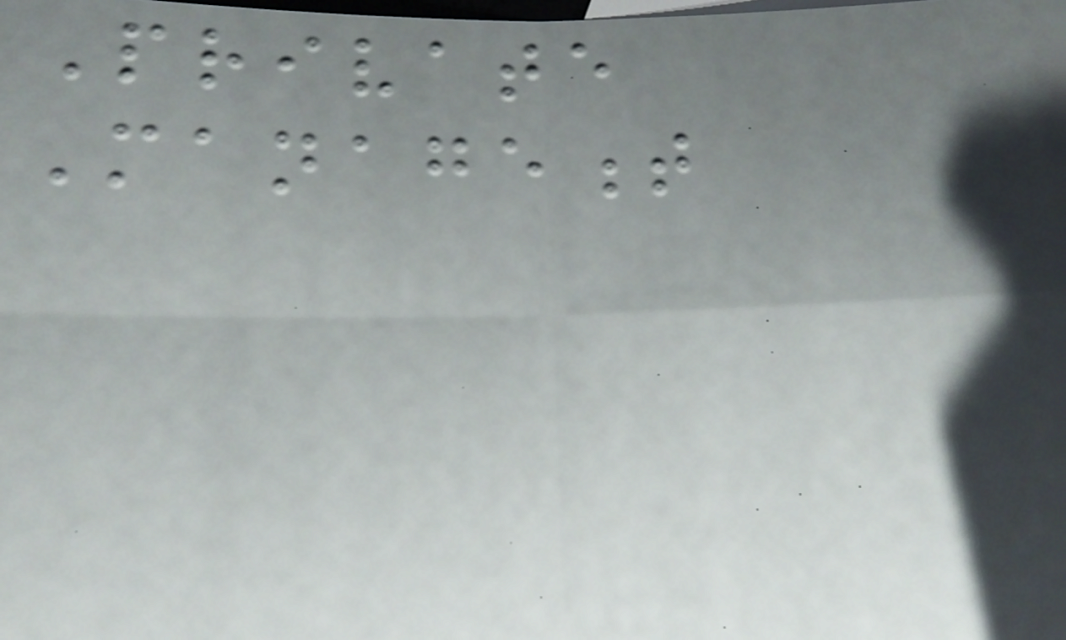Private
Management
